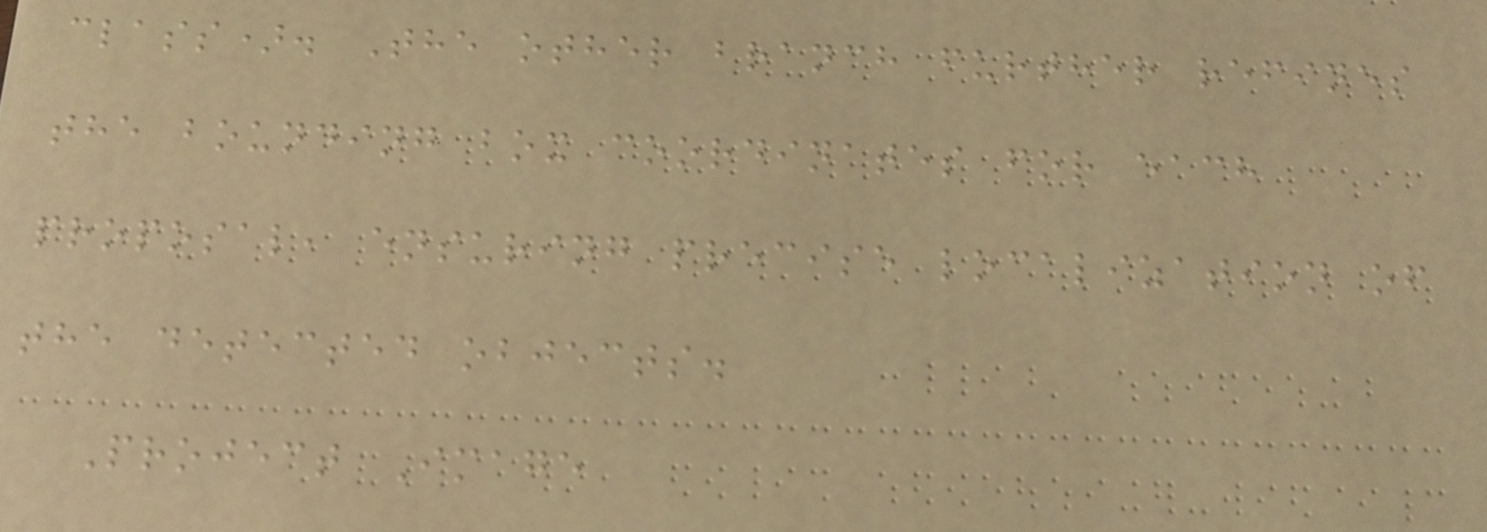class). The other branch further refines
the bounding box coordinates for each
proposal, ensuring precise localization of
the detected objects.
Project Image
